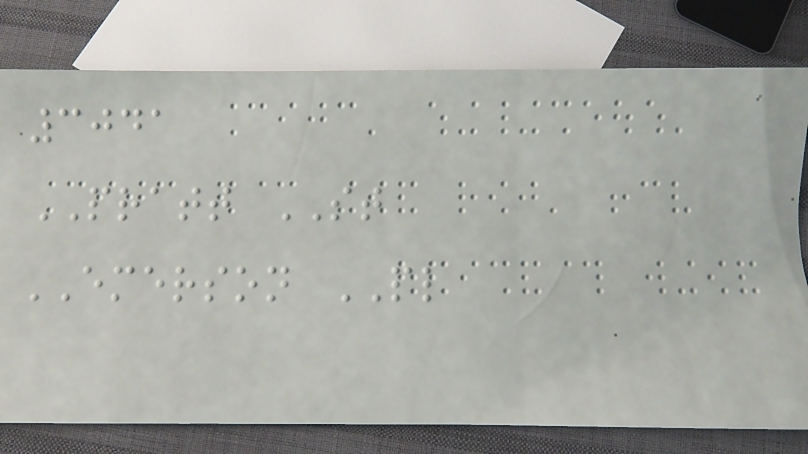3041
PRATT ST
EMERSON PL
